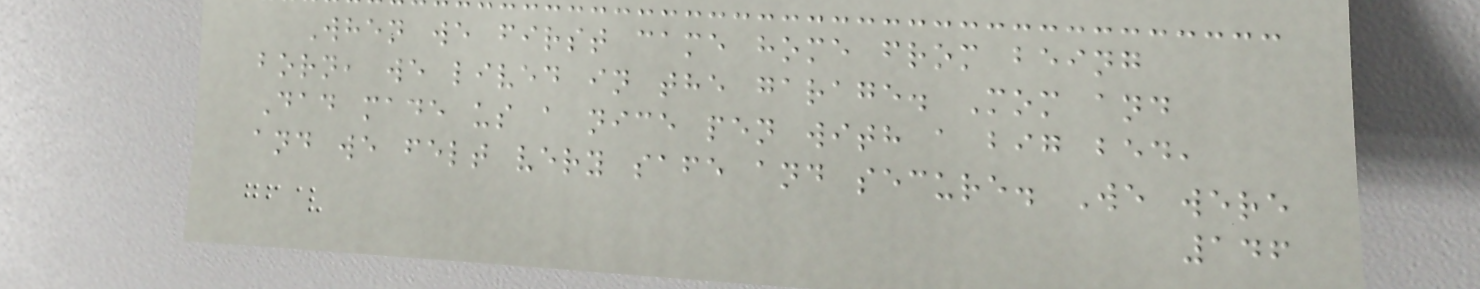When we first came home from being
born, we lived in the garage. Mom and
Dad made us a nice pen with a big bed,
and we felt very safe and secure. We were
146
